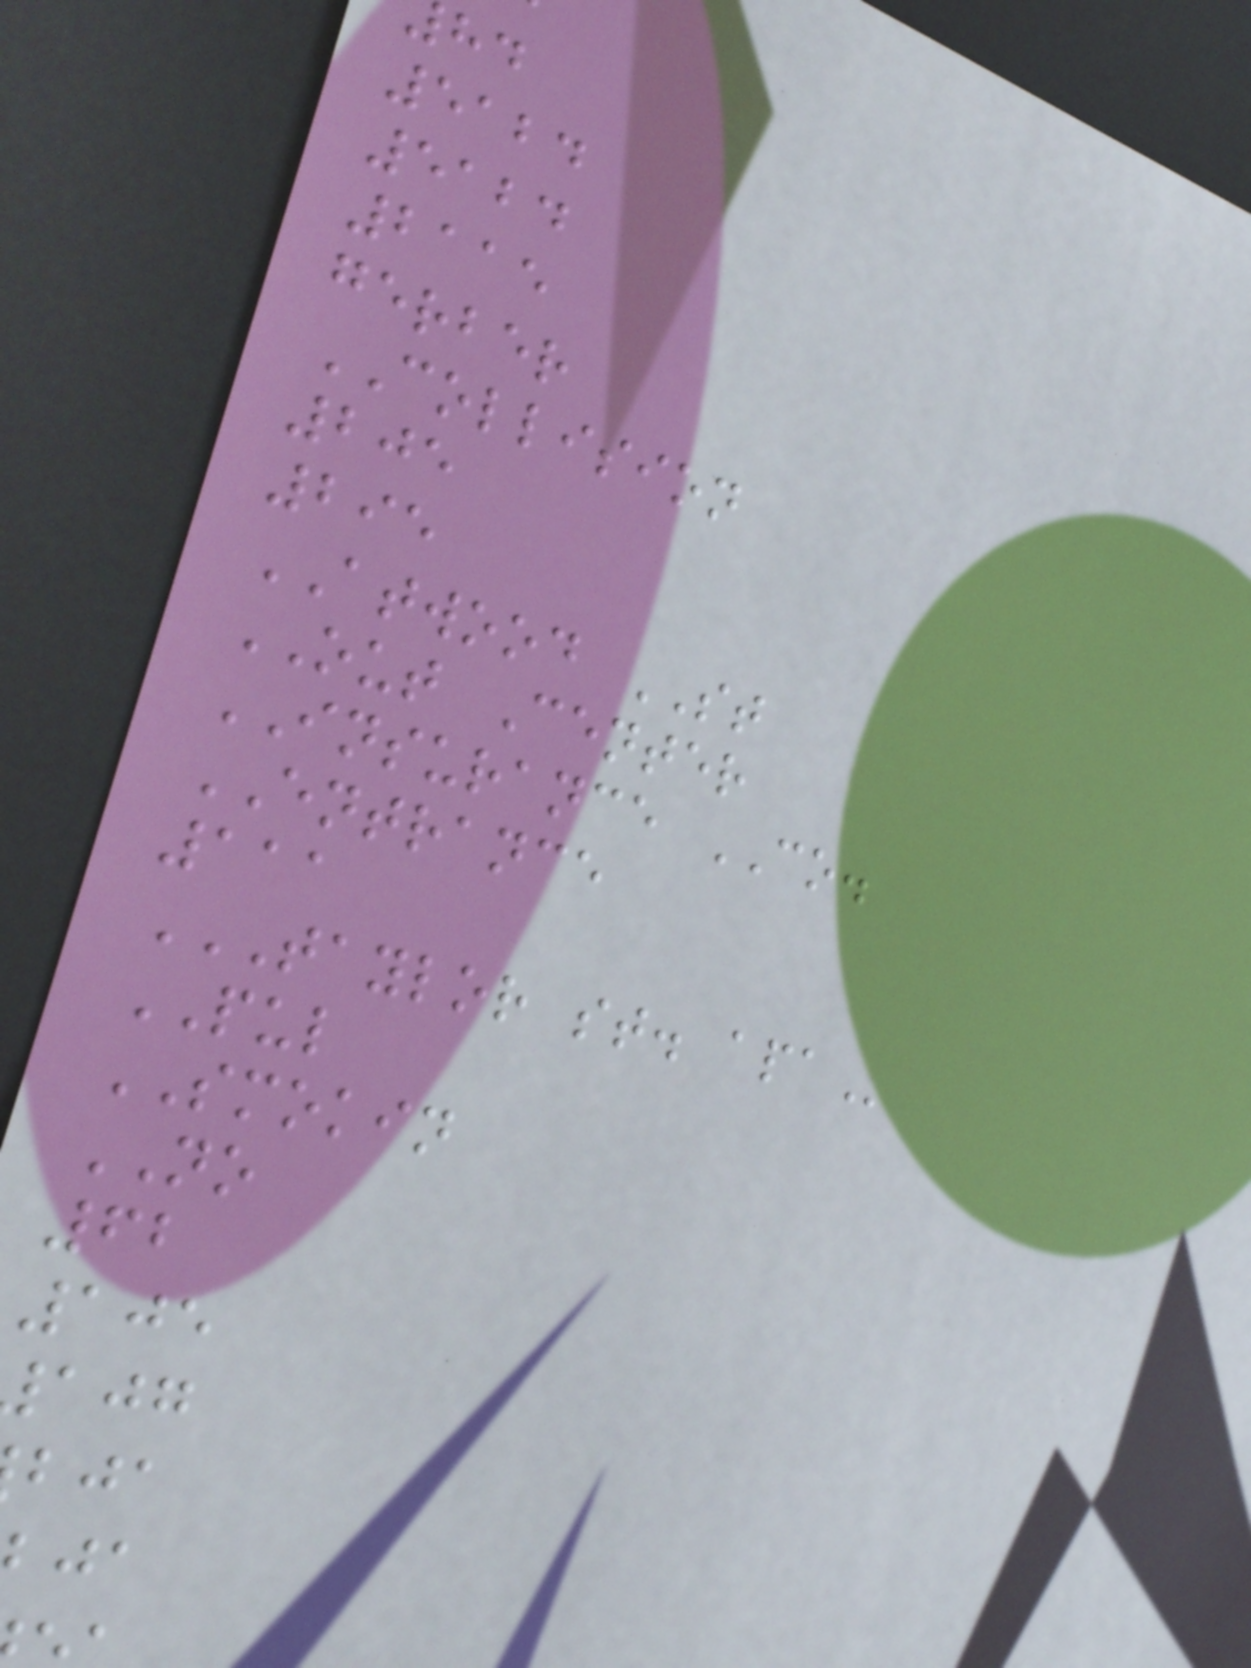5124
5124
2115
gerber
COLLISION
205
295
ATWOOD ST
OUT Center
INSURANCE CO.
ENTRANCE
111
TAYLOR ST. APA
PUL
SMOKIN
NO
62
105
